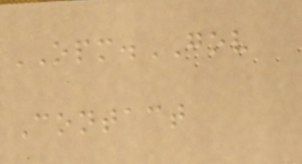OPM.GOV
Contact
